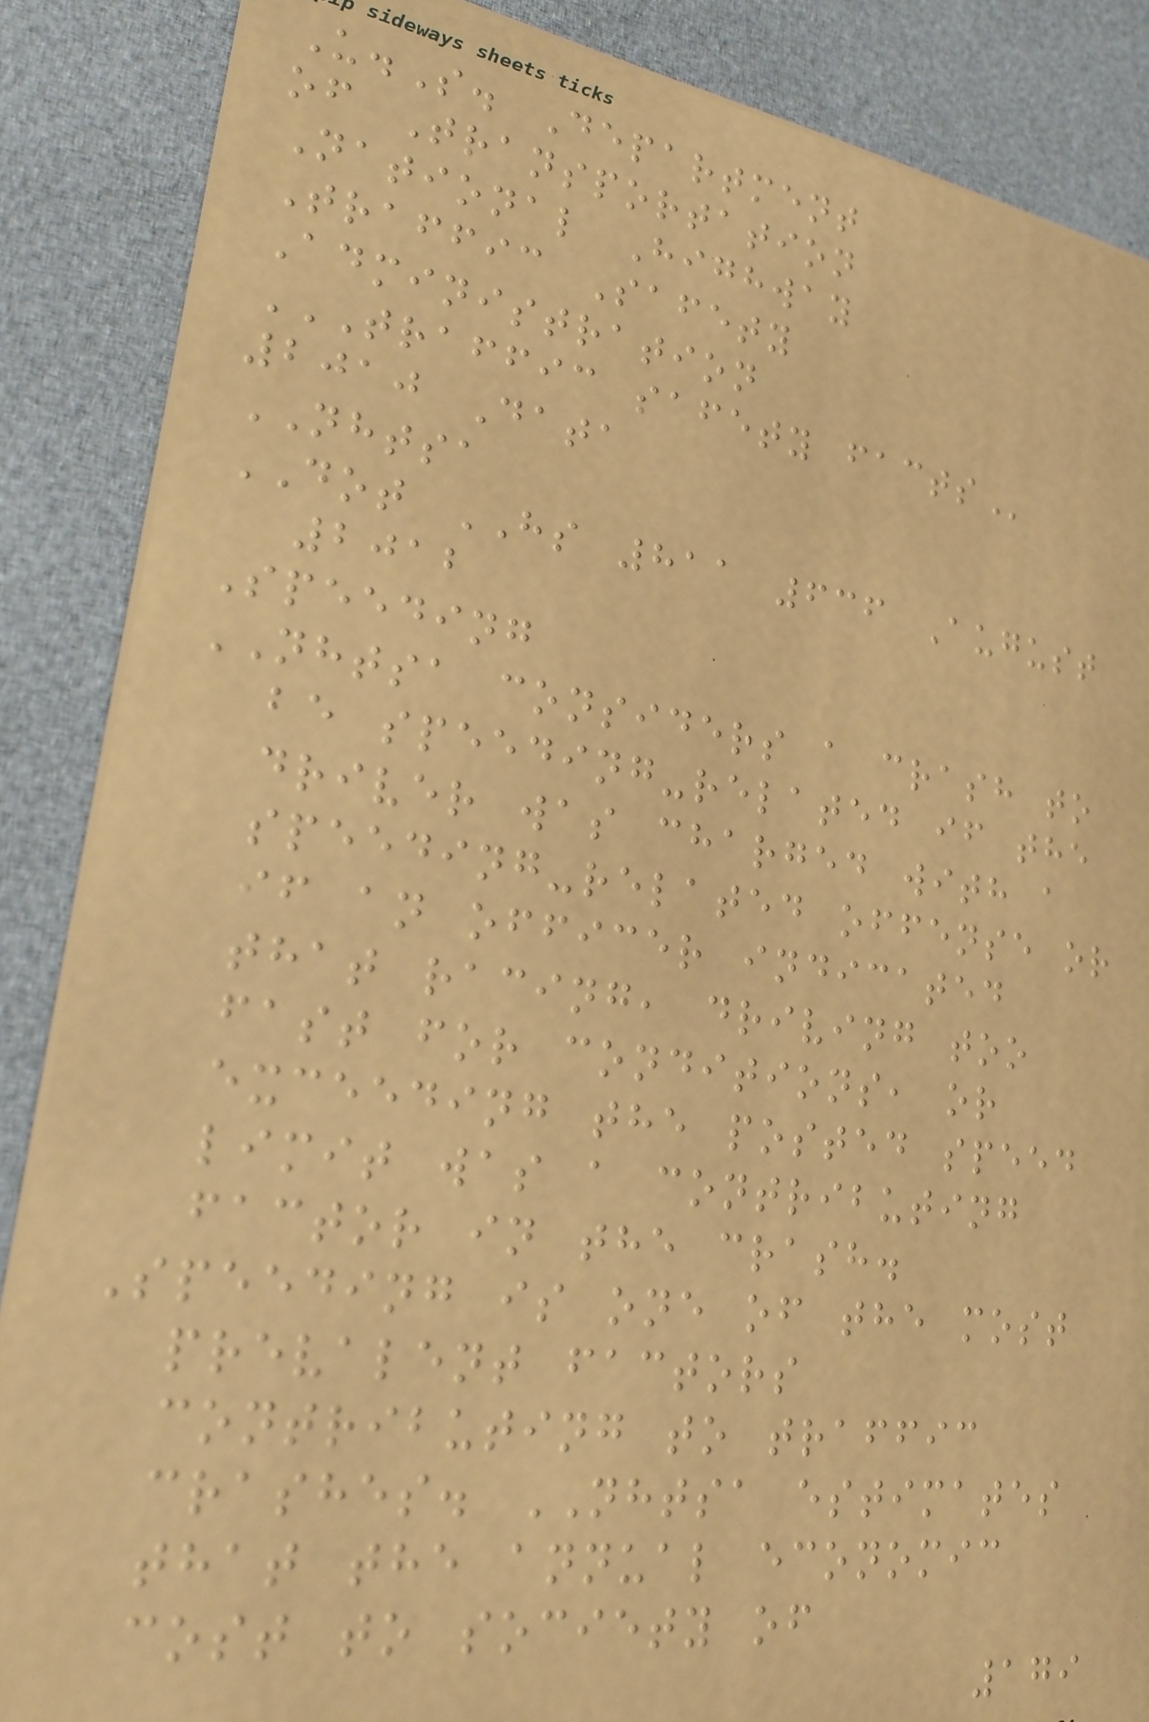U.S. Department
of Transportation
National Highway
Traffic Safety
Administration
TRAFFIC SAFETY FACTS
2010 Data
NHTSA
DOT HS 811 636 August
2012
Speeding
NHTSA considers a crash to
be speeding-related if the
driver was charged with a
speeding-related offense or
if an officer indicated
that racing, driving too
fast for conditions, or
exceeding the posted speed
limit was a contributing
factor in the crash.
Speeding is one of the most
prevalent factors
contributing to traffic
crashes. NHTSA estimates
that the annual economic
cost to society of
179
